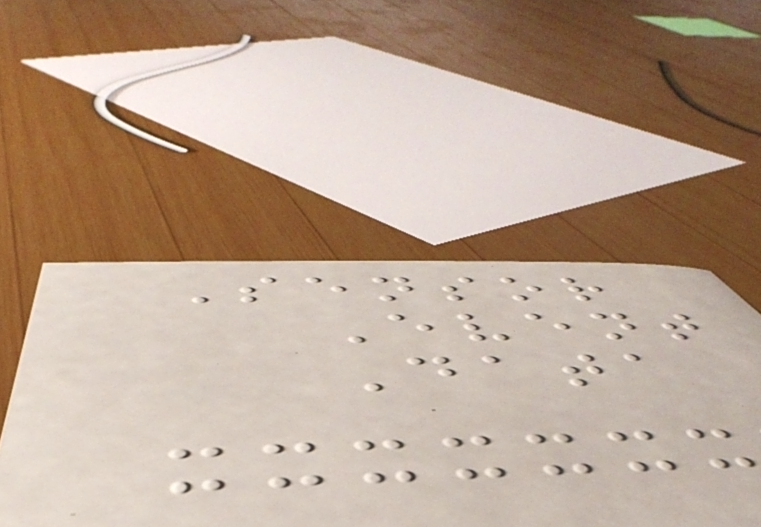Sensor
Event
Data
